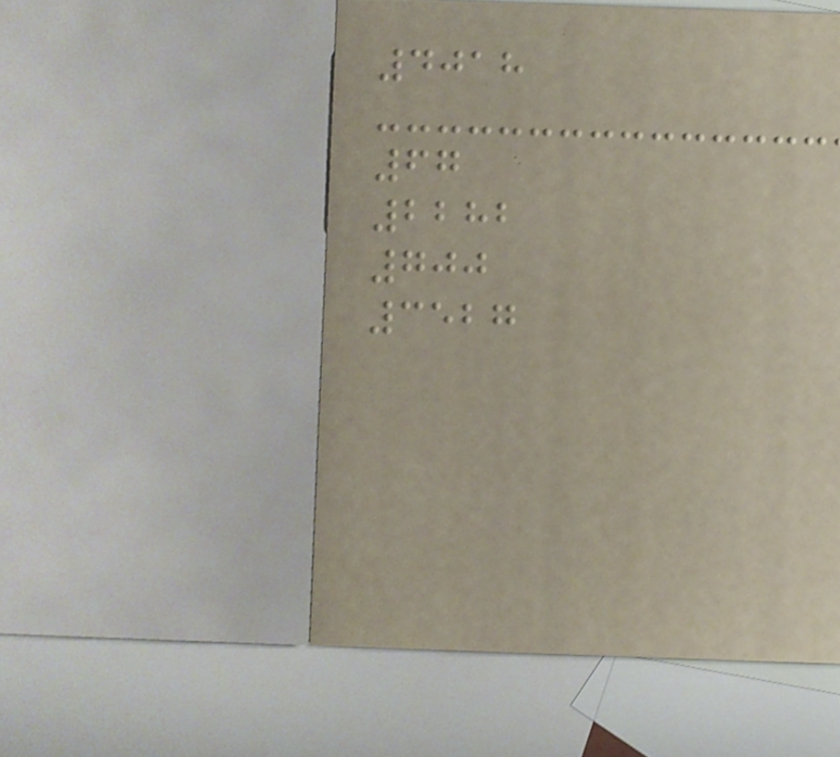4018
67
2282
700
3527
